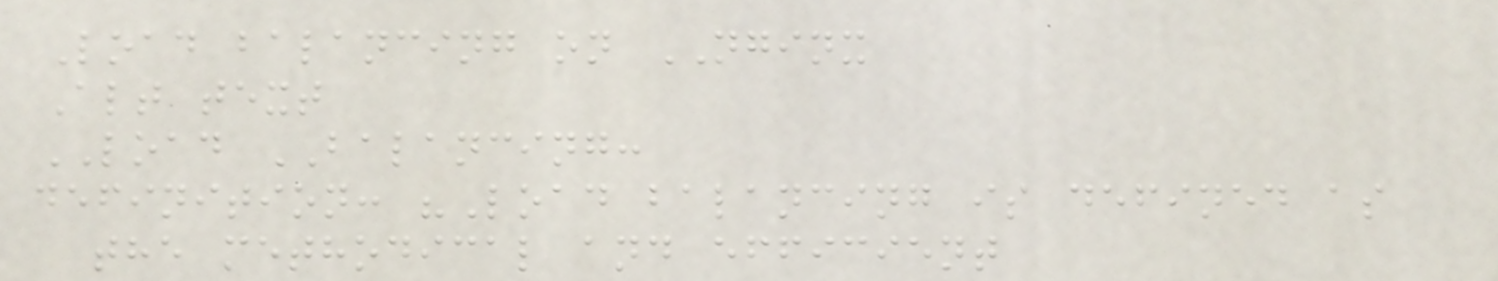Load balancing on NGINX
Alt text
LOAD BALANCING:
definition: "Load balancing is defined as
the methodical and efficient
